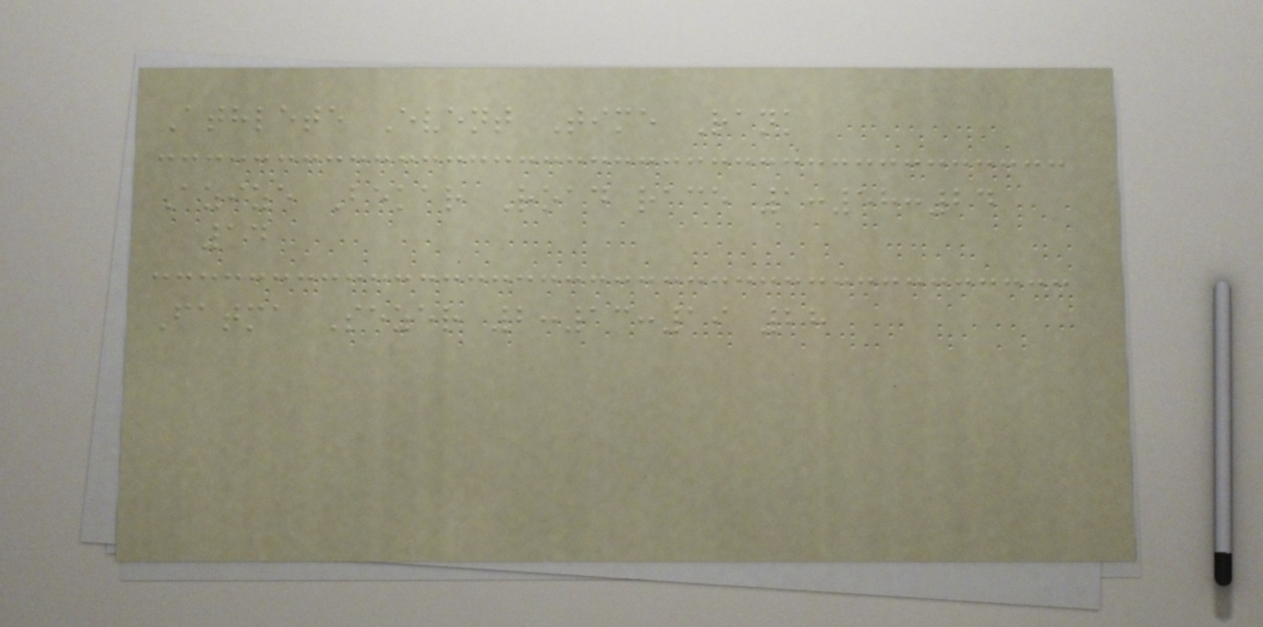Athlete Event Time Rank
Azize Bekar Road race 1:58:24
14
Fatma Sezer 2:13:19 28
